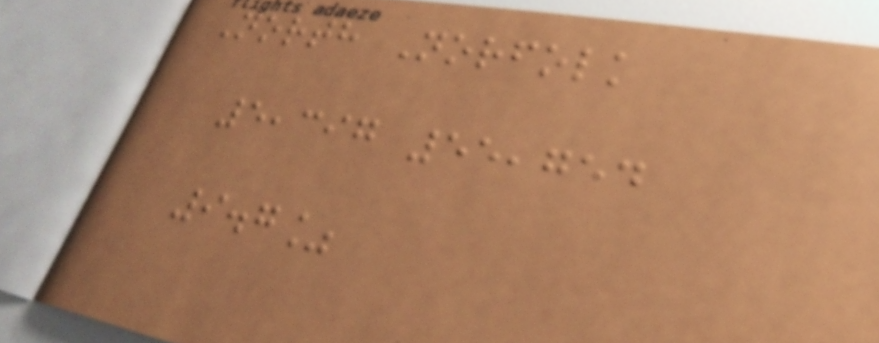North Norfolk
5,397 55,754
9.7%
